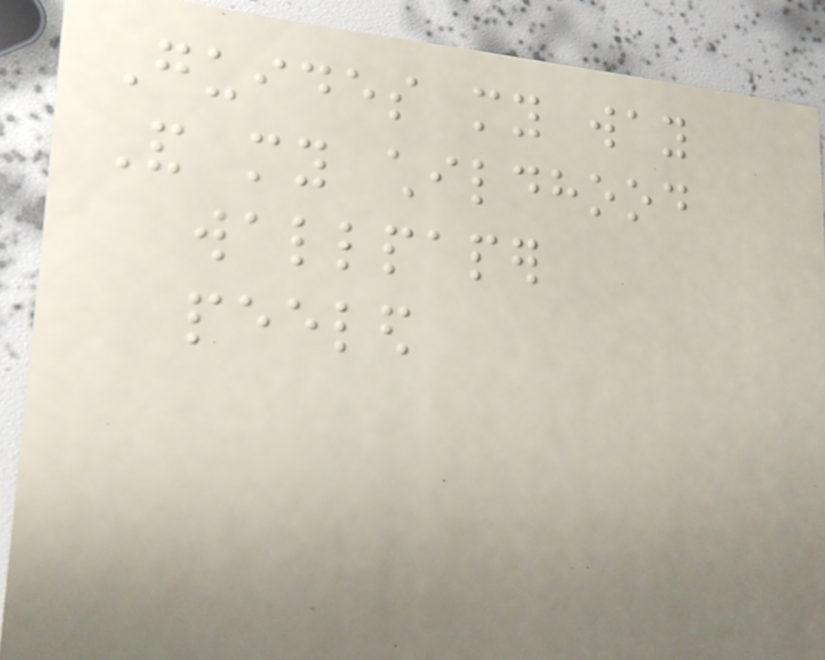Guides my way
And my childhood
wallpaper
peeled
